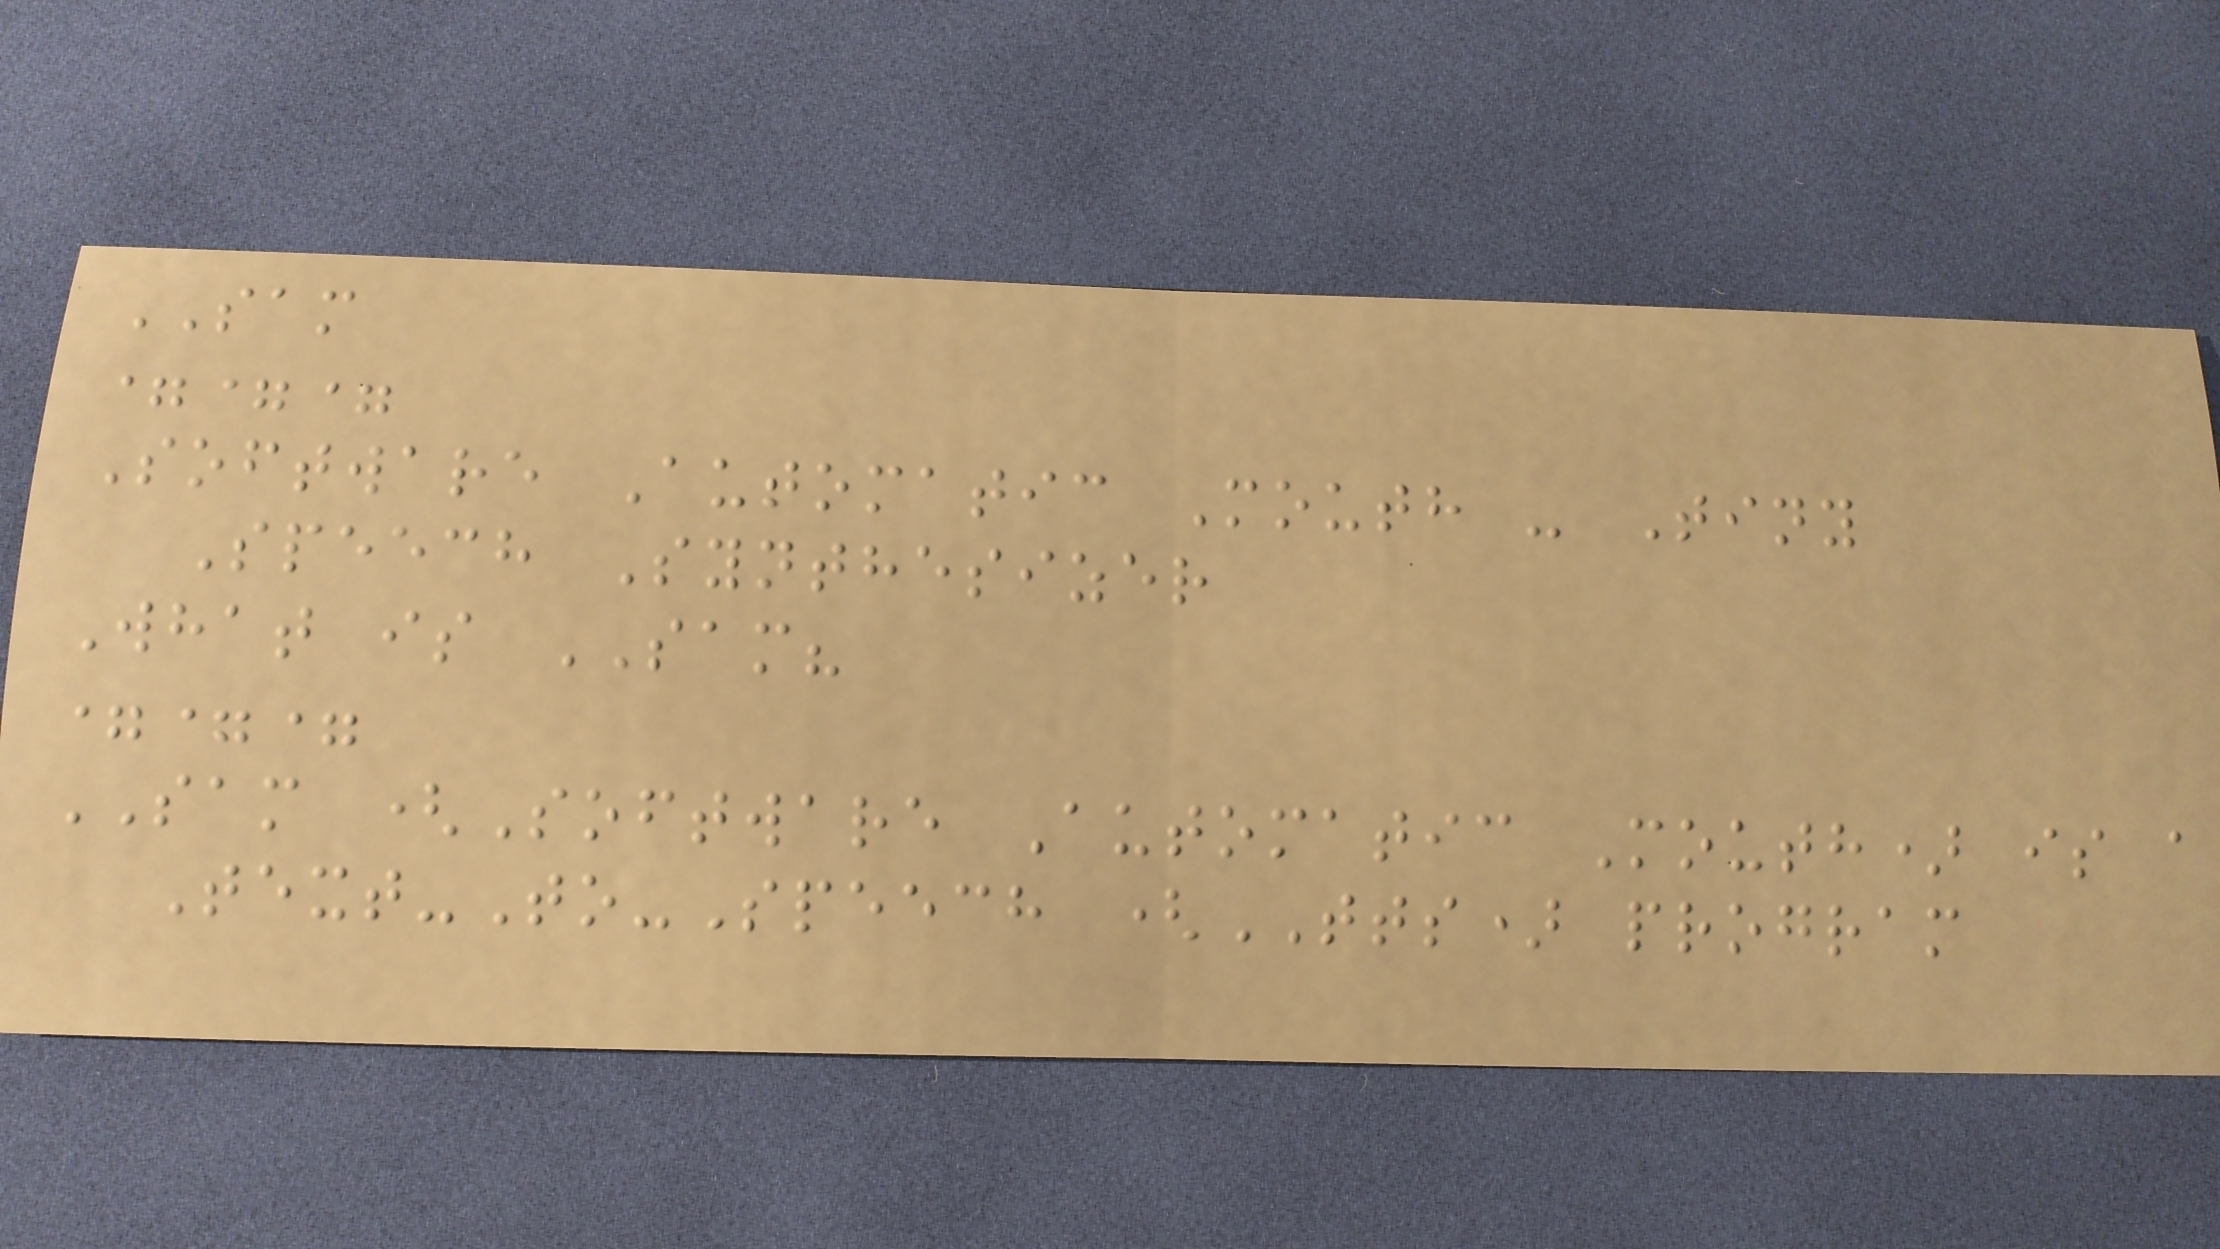SAM
===
Software Automatic Mouth - Tiny
Speech Synthesizer
What is SAM?
===
SAM (Software Automatic Mouth) is a
Text-To-Speech (TTS) program
